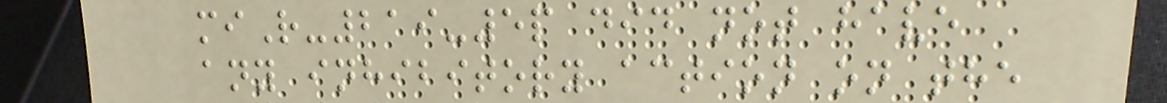miR-219-5p did not have
any inhibitory action on the
